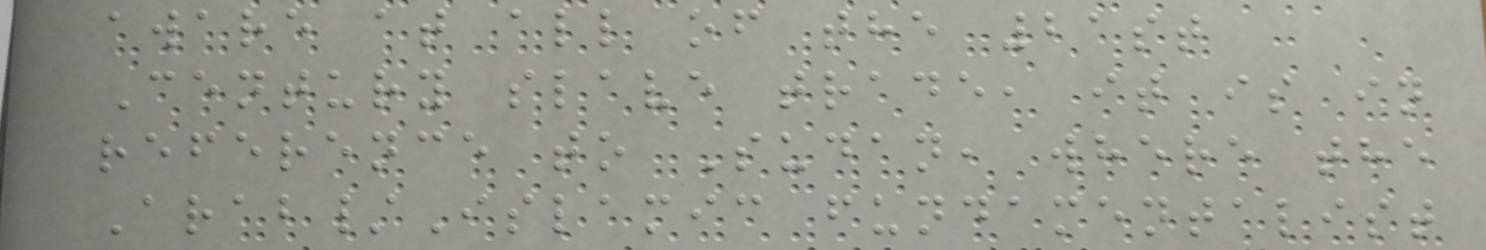aware at all of the 21st
Century slave trade, it is in
reference to Sudan, where the
Arab/Islamic fundamentalist
